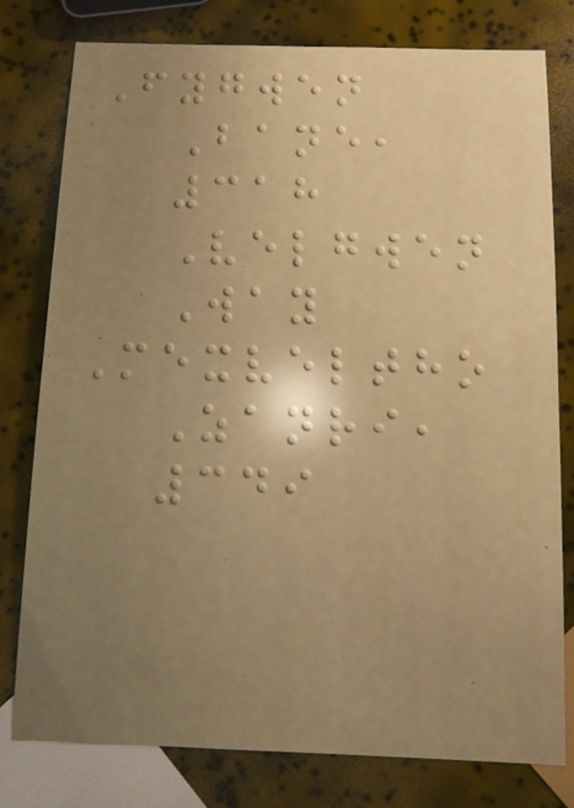Fygwen
Bane,
318
Velgwen
Way
Mexveltho
Zanri,
349
